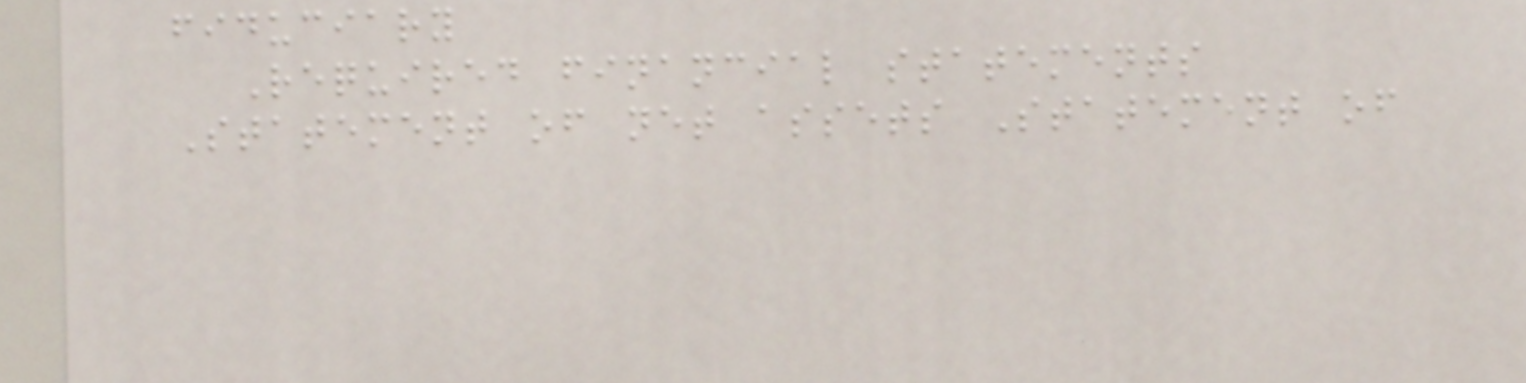fiduciary
Required financial statements
Statement of net assets Statement of
